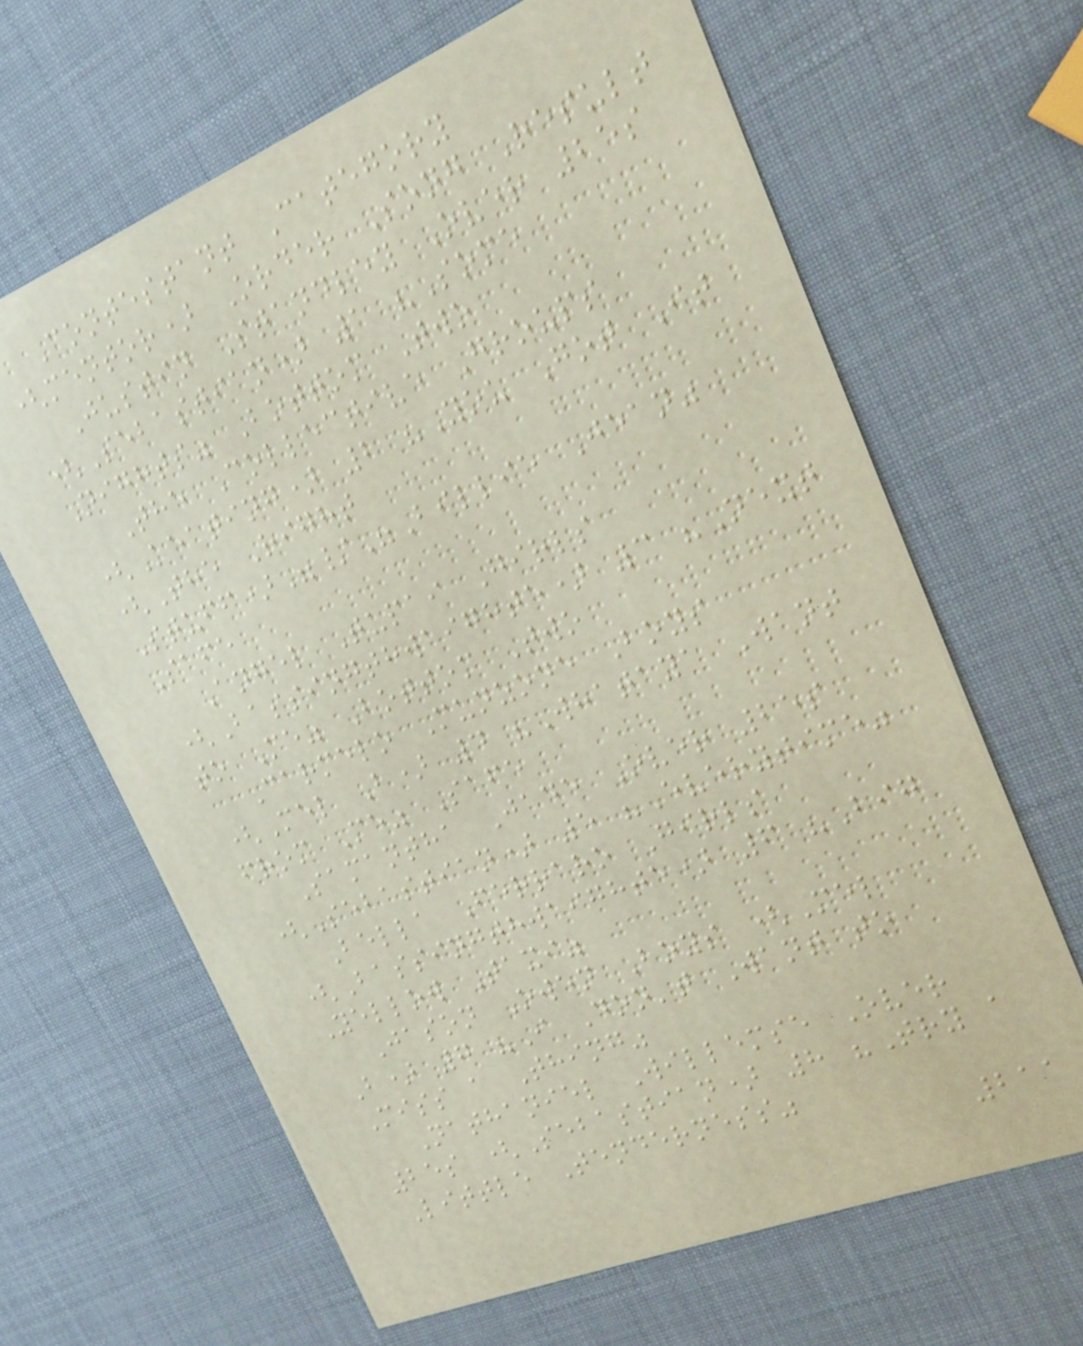Contestant Category
(mentor) Order Song Result
Justin Standley Over 25s
(Sebastian) 1 "Some
Nights" Bottom Two
The Collective Groups
(Keating) 2 "You Got It
(The Right
Stuff)"/"Billie Jean"
Safe
Angel Tupai Girls
(Bassingthwaighte) 3 "Next
to Me" Bottom Two
Carmelo Munzone Boys
(Mel B) 4 "Whataya Want
from Me" Safe
Samantha Jade Over 25s
(Sebastian) 5 "Everytime"
Bella Ferraro Girls
(Bassingthwaighte) 6 "Big
Yellow Taxi"
Jason Owen Boys (Mel
B) 7 "I Don't Want to
Miss a Thing"
Nathaniel Willemse Over
25s (Sebastian) 8 "Try a
Little Tenderness"
211
